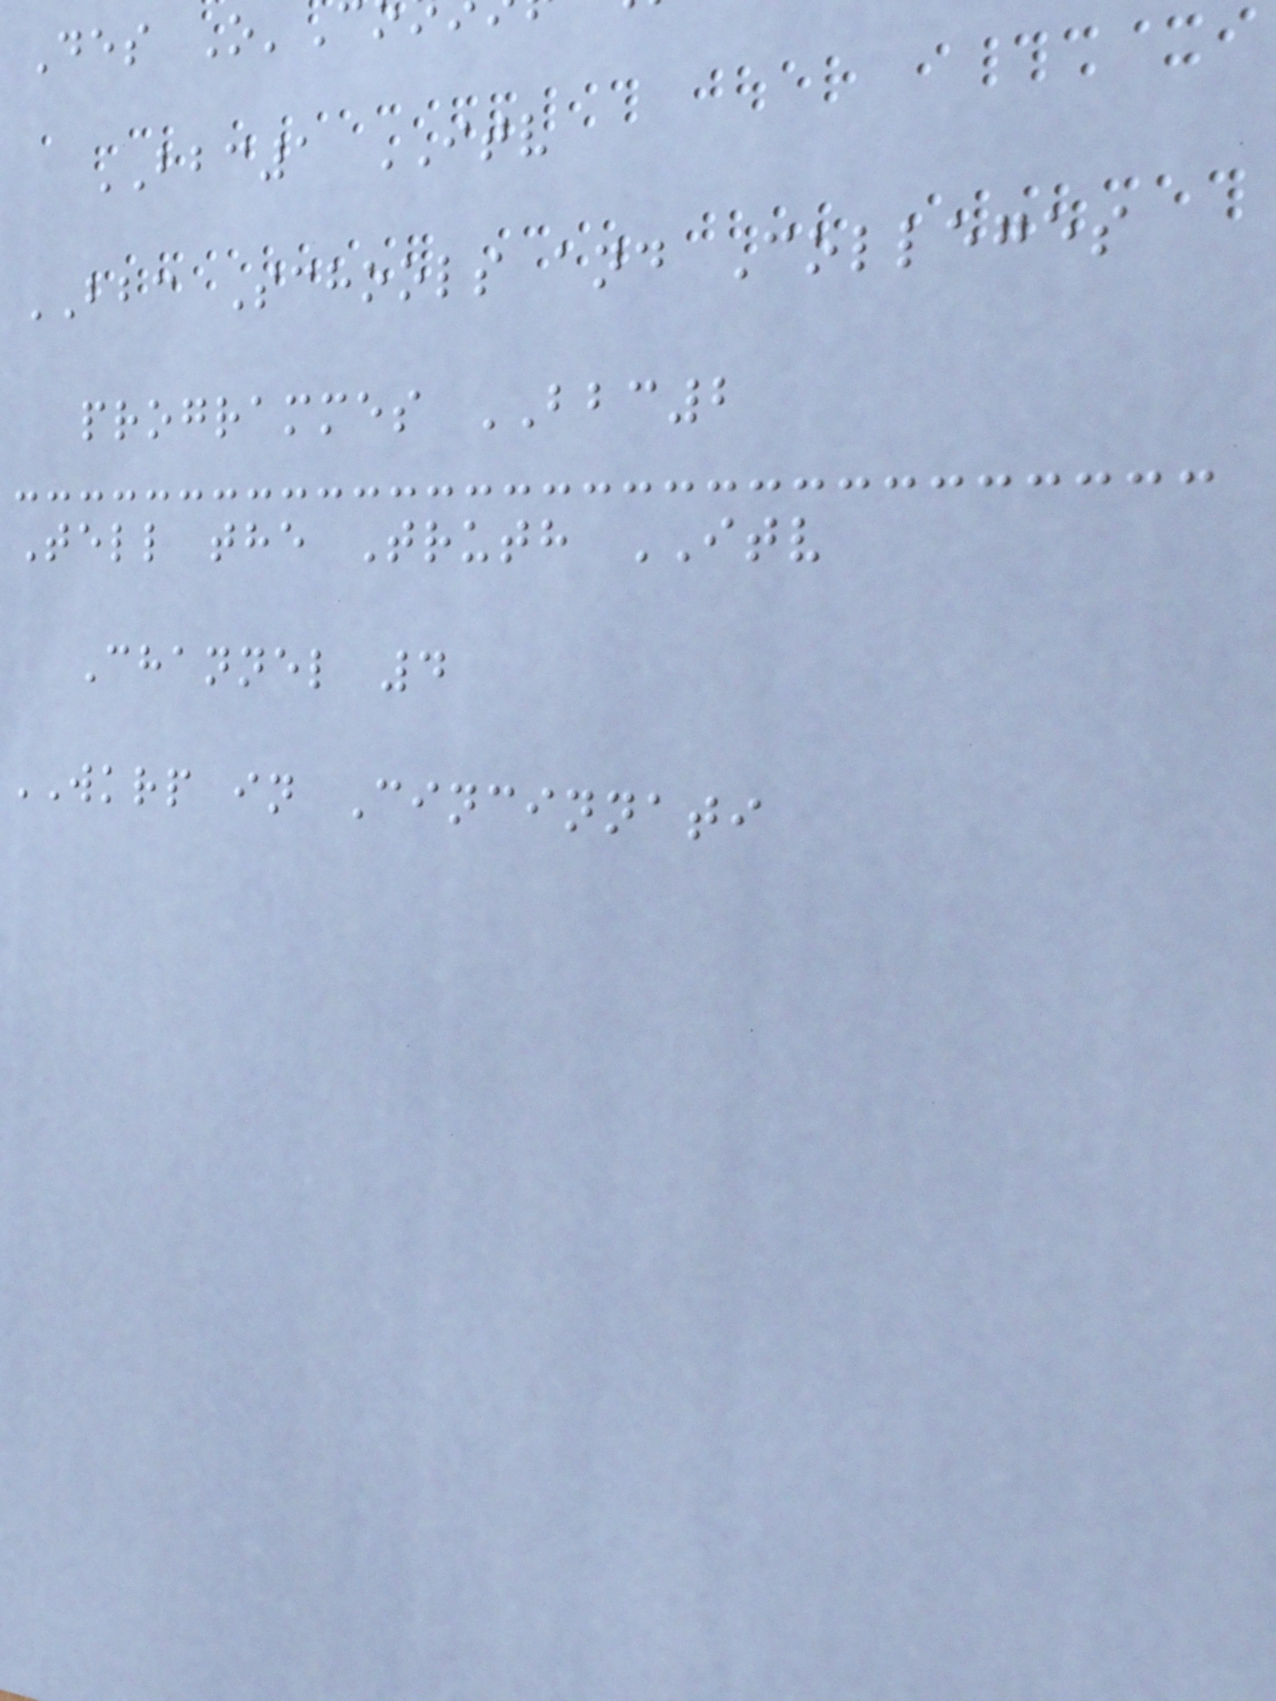Des O'
BBC1 ITV
BBC Schools and Colleges
programmes BBC2
Tell the Truth ITV
Channel 4
WKRP in Cincinnati
